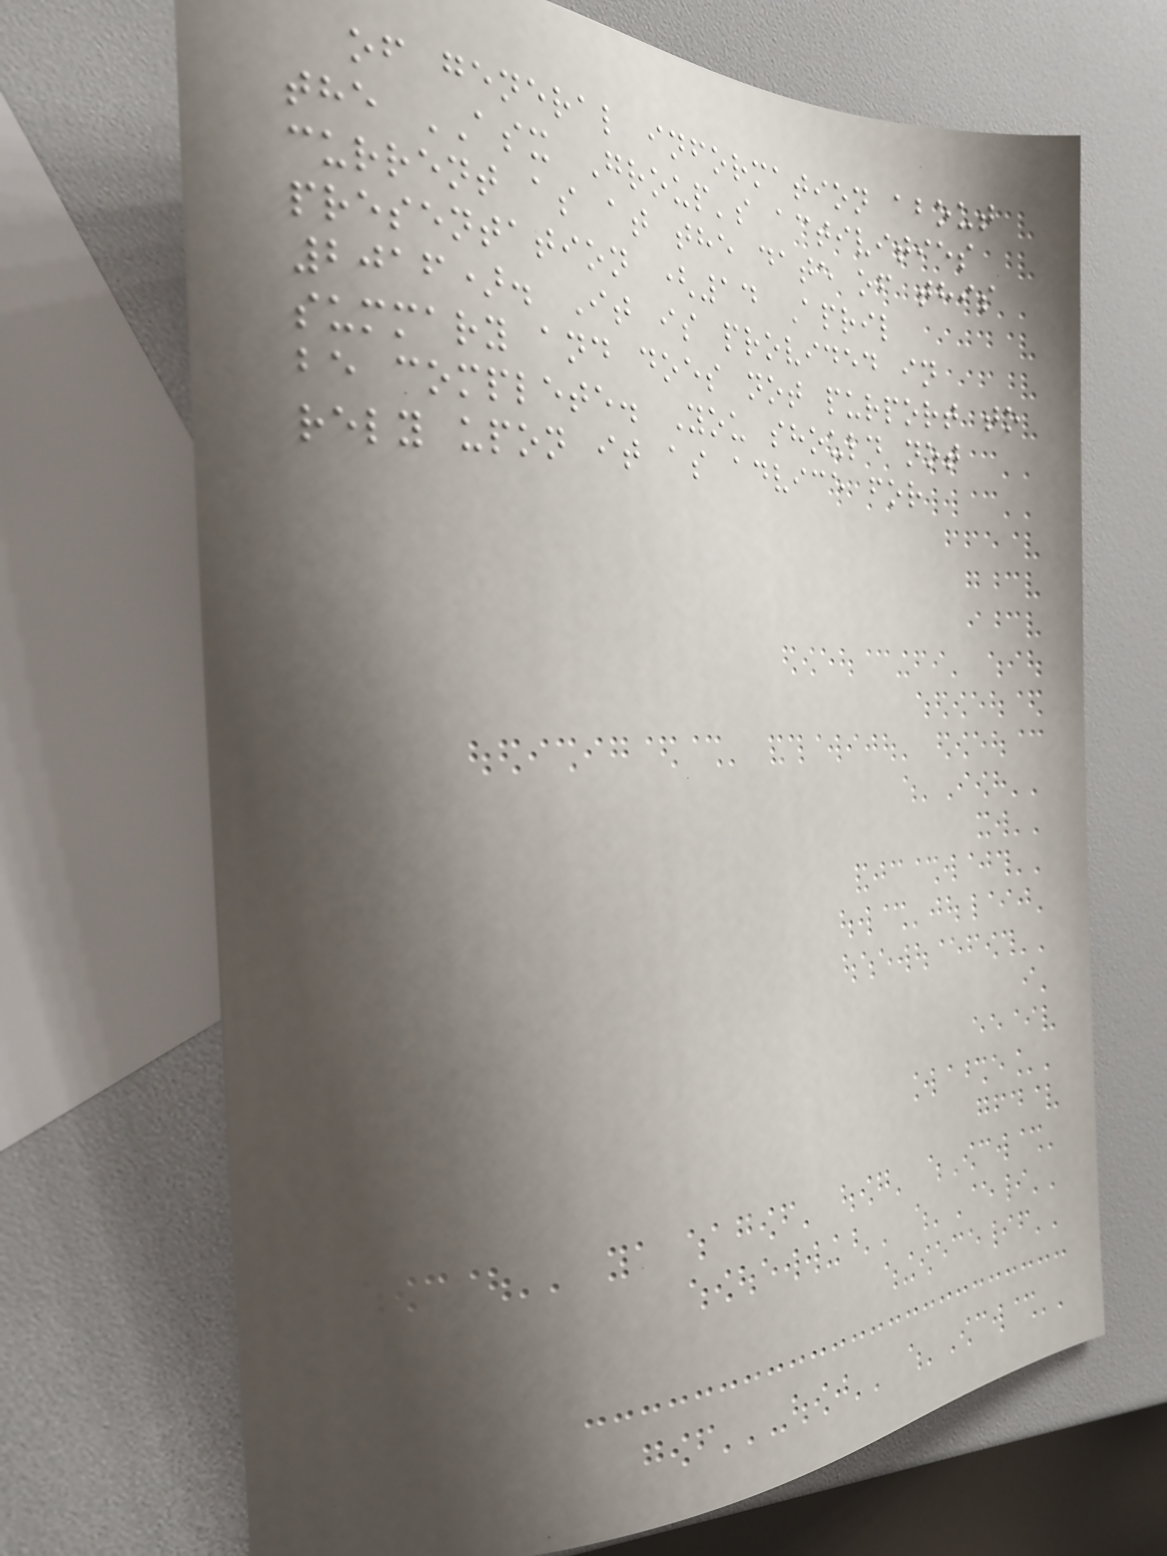of general information about
the ASX Group's activities
current as at the date of this
presentation (14 April
2016). It is provided in
summary and does not purport to
be complete. You should not
rely upon it as advice for
